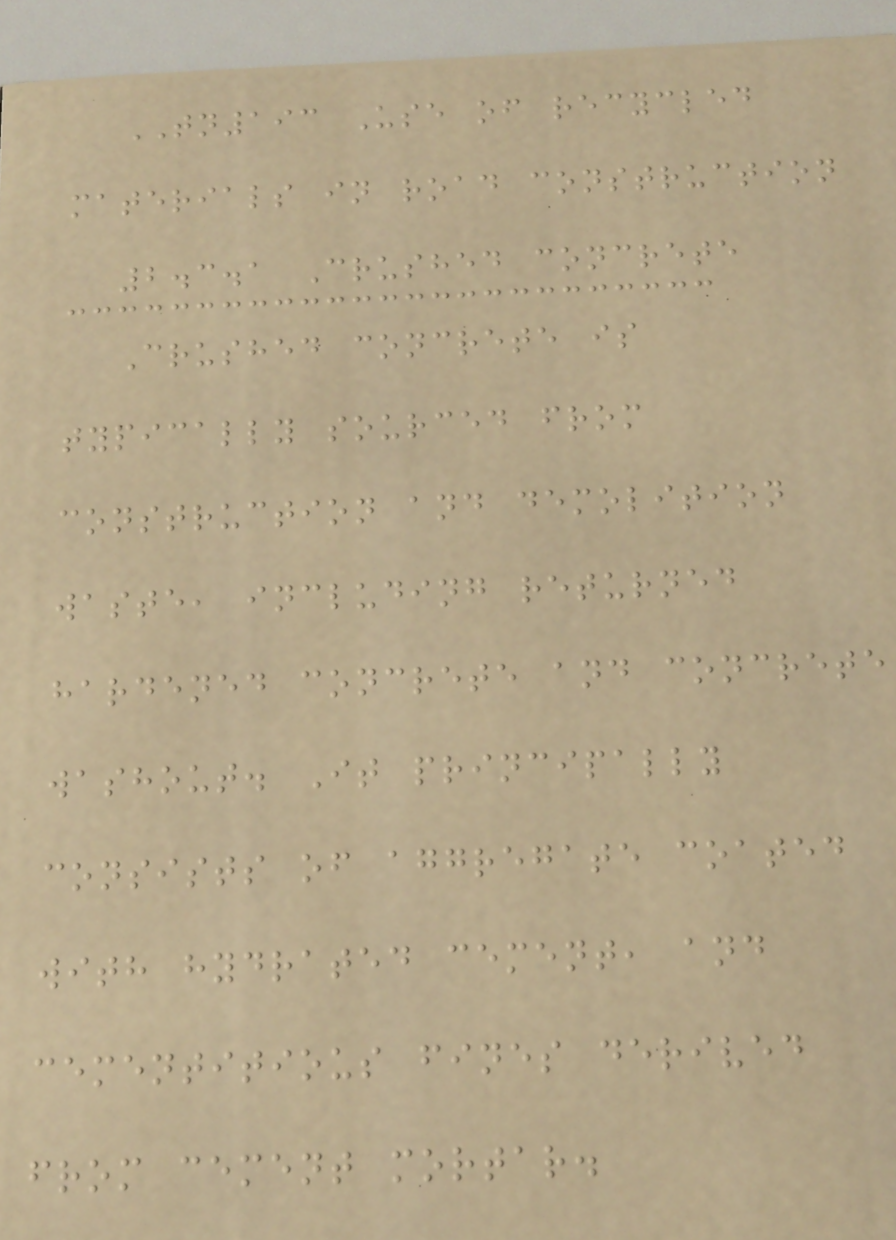TN193 Use of recycled
materials in road construction
2.3.1 Crushed concrete
Crushed concrete is
typically sourced from
construction and demolition
waste, including returned
hardened concrete and concrete
washout. It principally
consists of aggregate coated
with hydrated cement, and
cementitious fines derived
from cement mortar.
